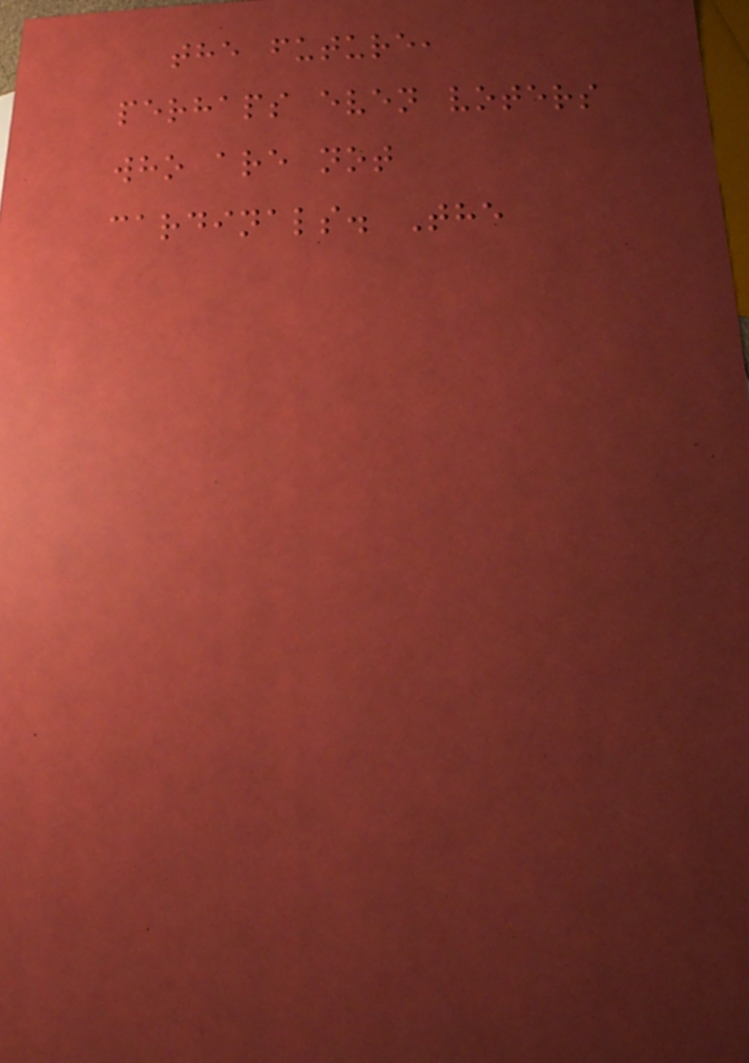the future,
perhaps even voters
who are not
cardinals. The
